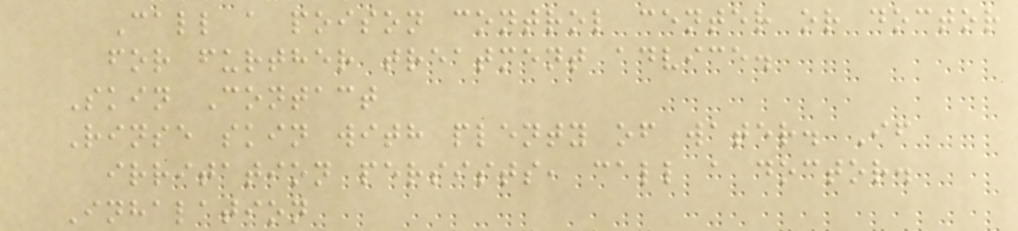Call a poison control center or doctor
for further treatment advice.
Skin Contact
Rinse skin with plenty of water. If
irritation persists, call a doctor.
Inhalation
